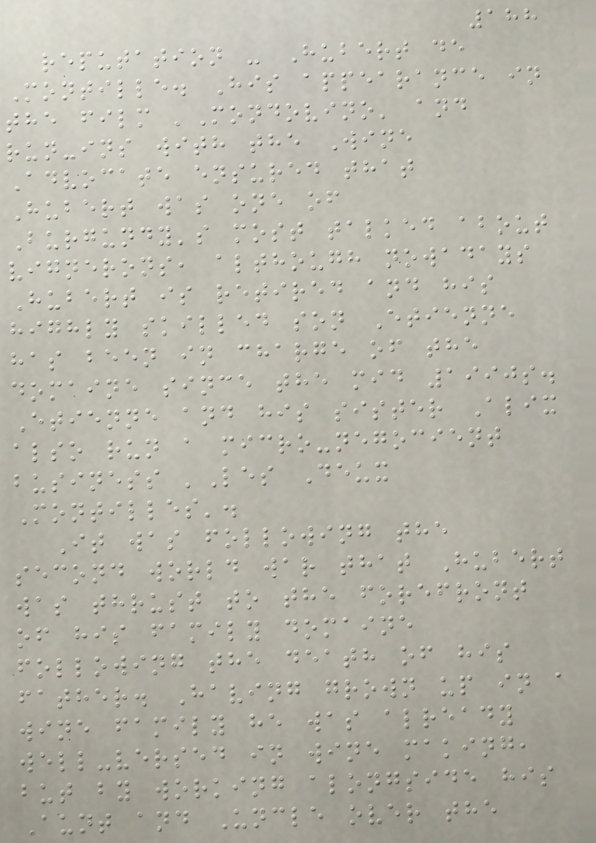188
reputation - Hubert de
Montille. His appearance in
the film 'Mondovino' and
run-ins with the Wine
Advocate ensured that
Hubert was one of
Burgundy's most talked about
vignerons, although nowadays
Hubert is retired and his
highly skilled son Etienne
has been in charge of the
domaine since the mid 1990s.
Etienne and his sister Alix
also run a micro-negocient
business 'Les Deux
Montilles'.
It was following the
second world war that Hubert
was thrust to the forefront
of his family domaine
following the death of his
father. Having grown up in a
wine family he was already
well-versed in wine making,
but by working alongside his
Aunt and Uncle over the
